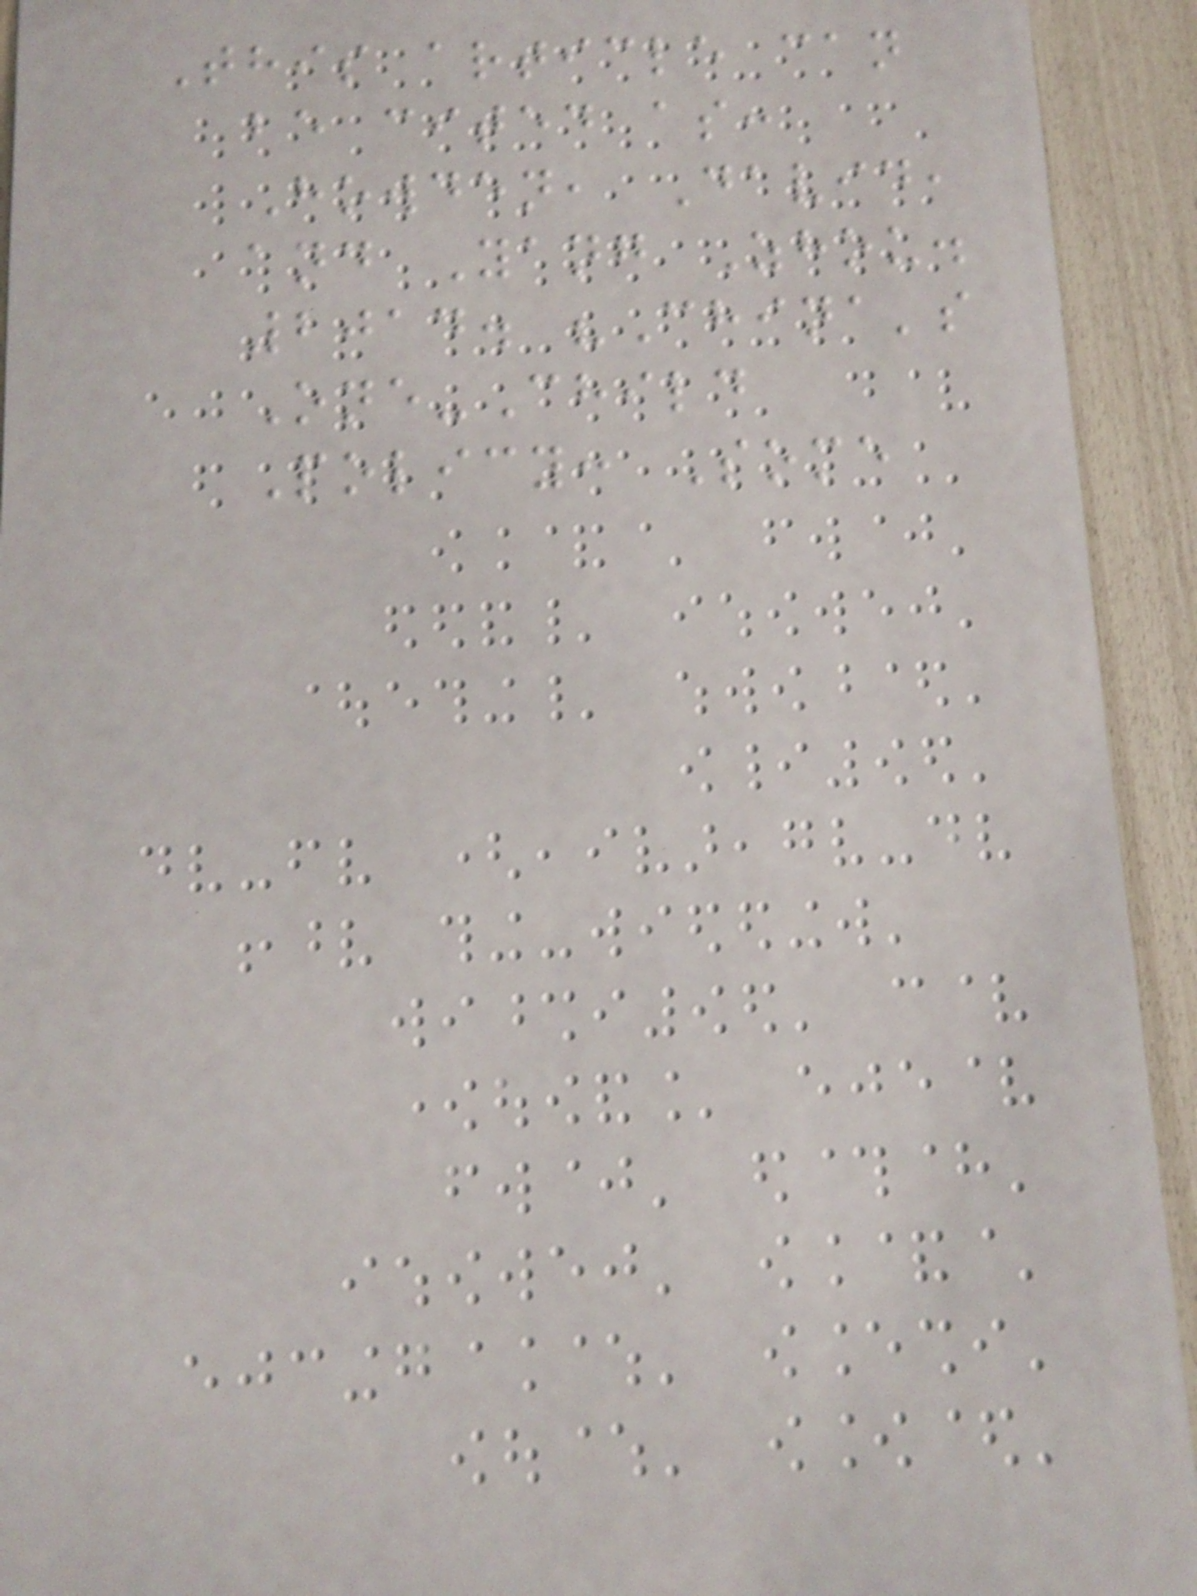This article can
be cited as:
Howden, David,
and Yang Zhou.
2014. "China's
One-Child
Policy: Some
